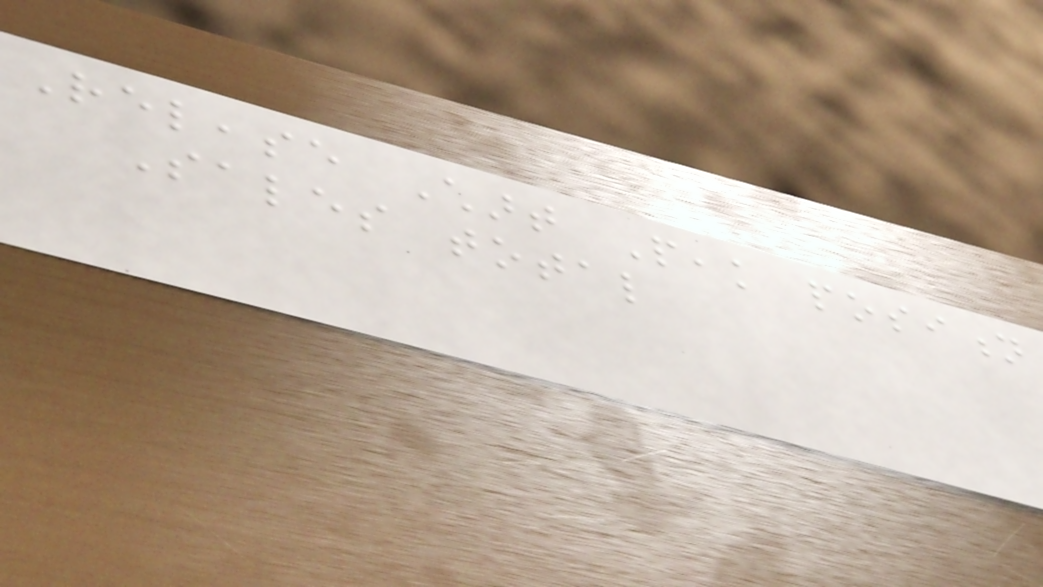Release Chart Peak position
Sales total
